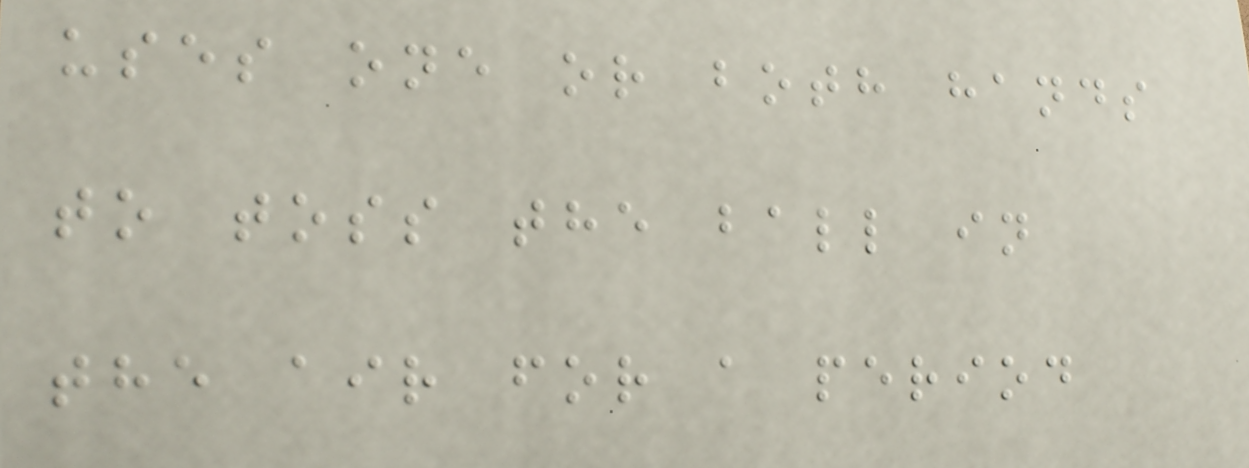uses one or both hands
to toss the ball in
the air for a period
